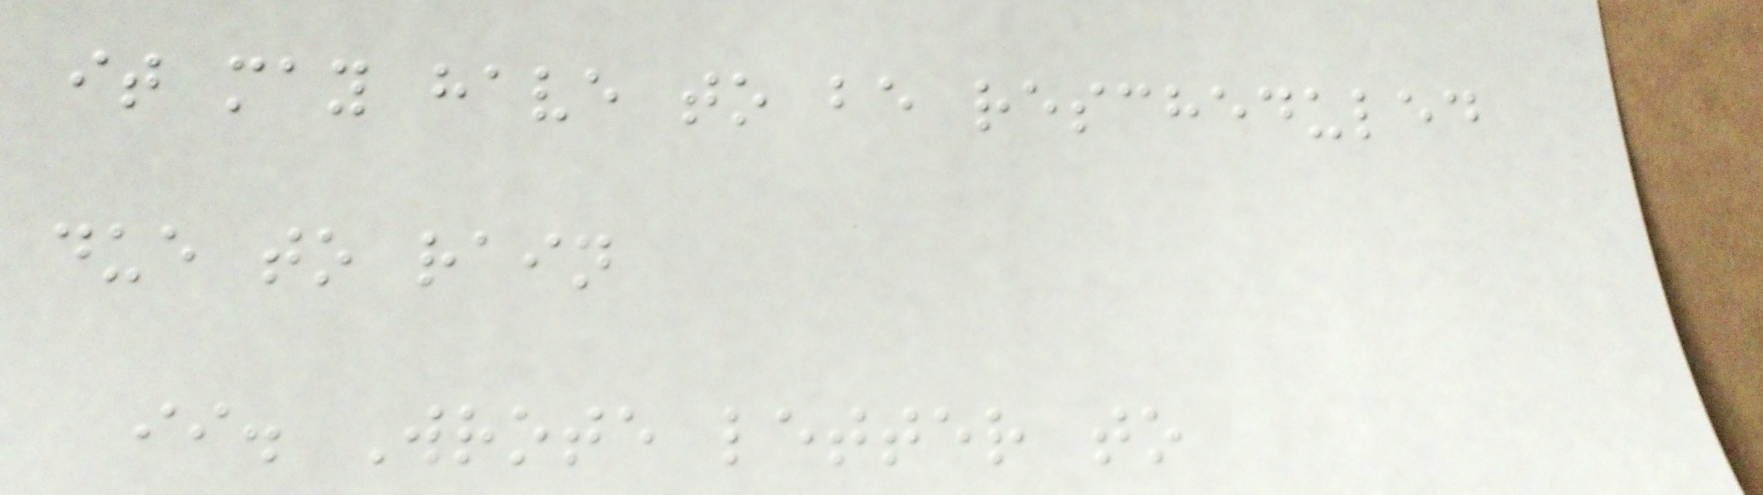it may have to be rescheduled
due to rain
ii. Wrote letter to
